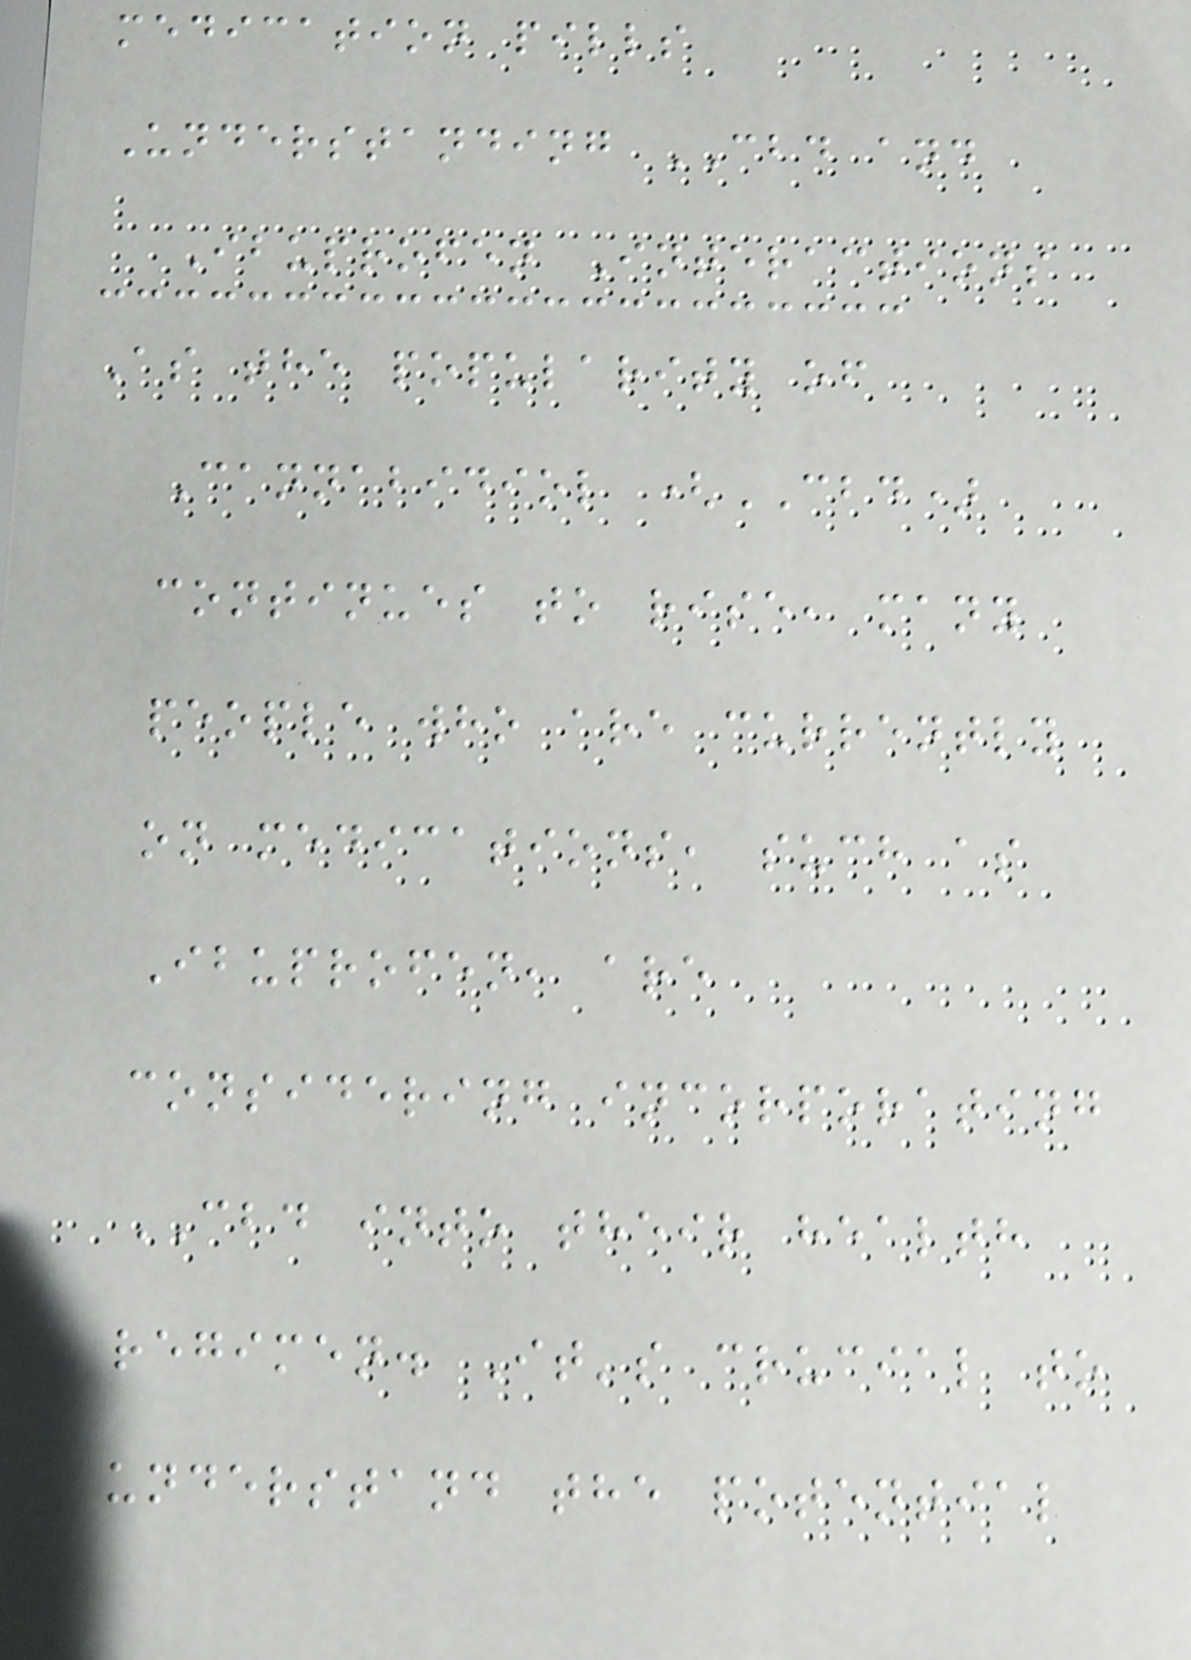medication pills
Understanding CBD and
Ibuprofen Interactions
As the popularity of
Cannabidiol (CBD)
continues to rise, many
people who are currently
on medications, such as
Ibuprofen, are
considering incorporating
CBD into their health
regimen. It's crucial to
understand the potential
